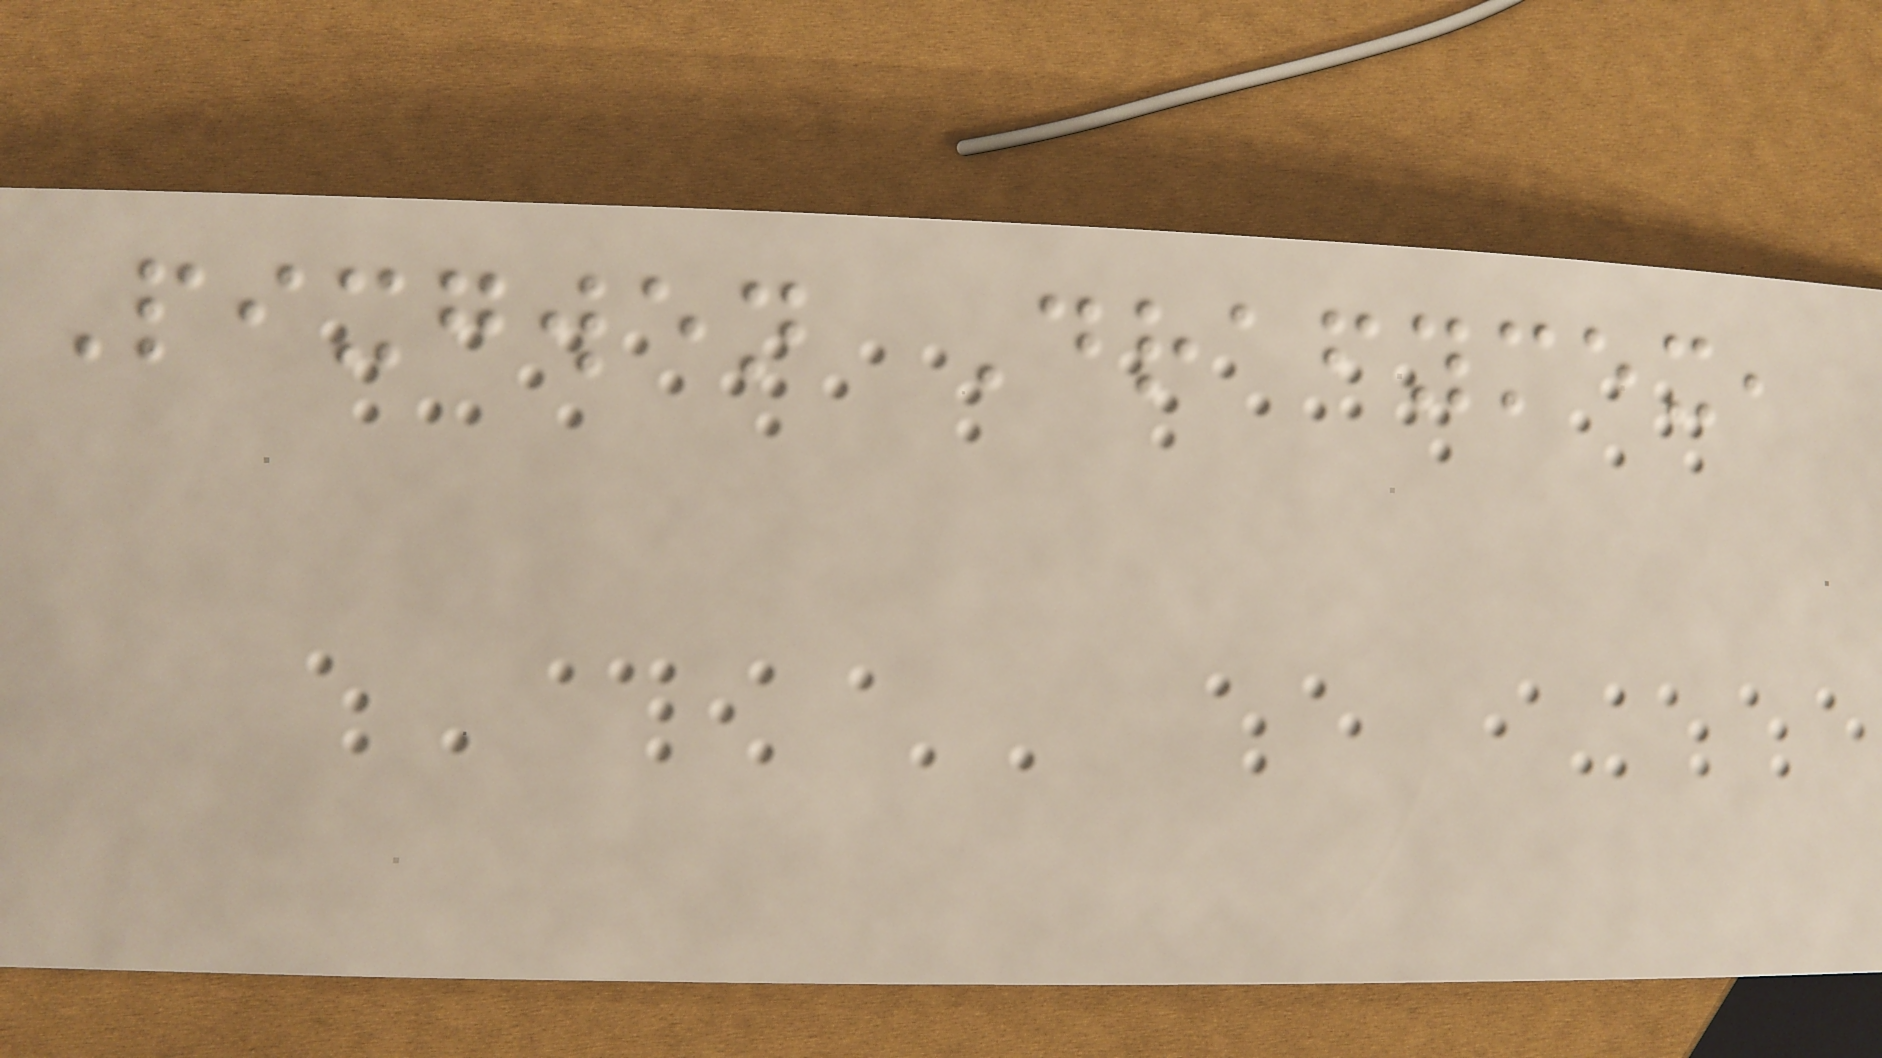Pixgwen Drafymex,
